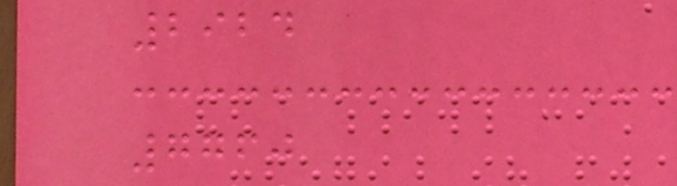2924
7760
